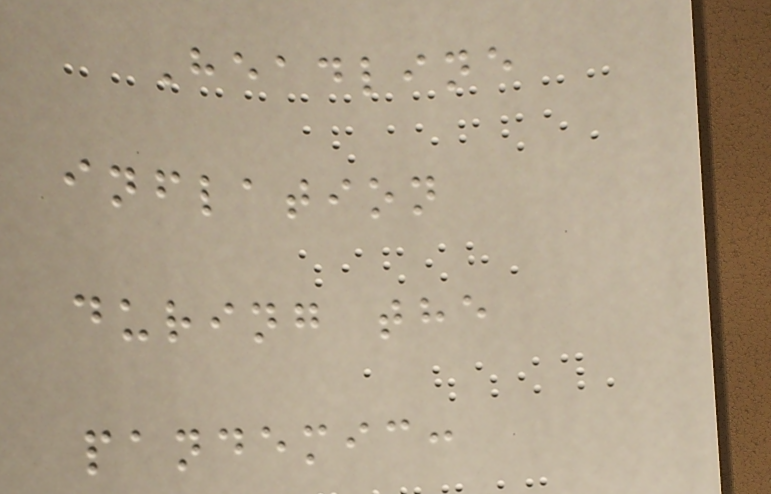Headline
inflation
during the
pandemic:
